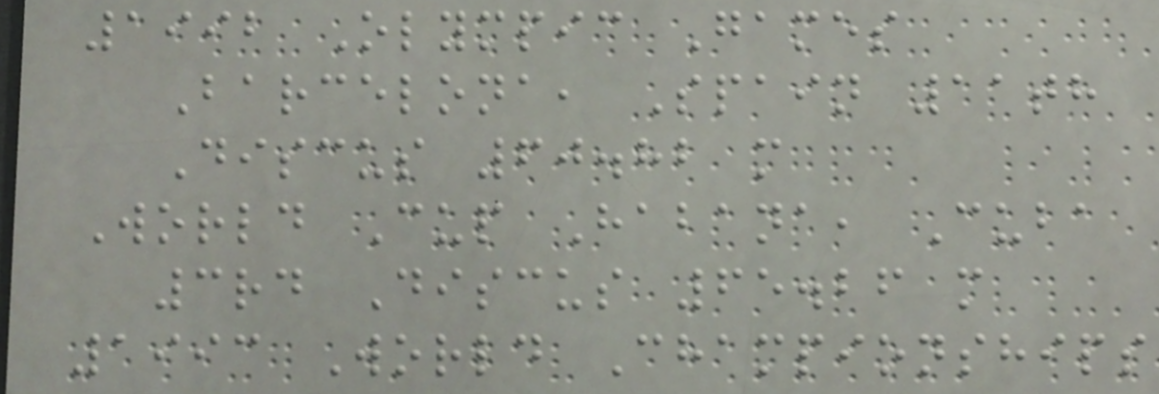1992 Olympic Games
Barcelona, Spain 11th
Discus 60.82 m
World Cup Habana, Cuba
3rd Discus 65.26 m
1993 World Championships
